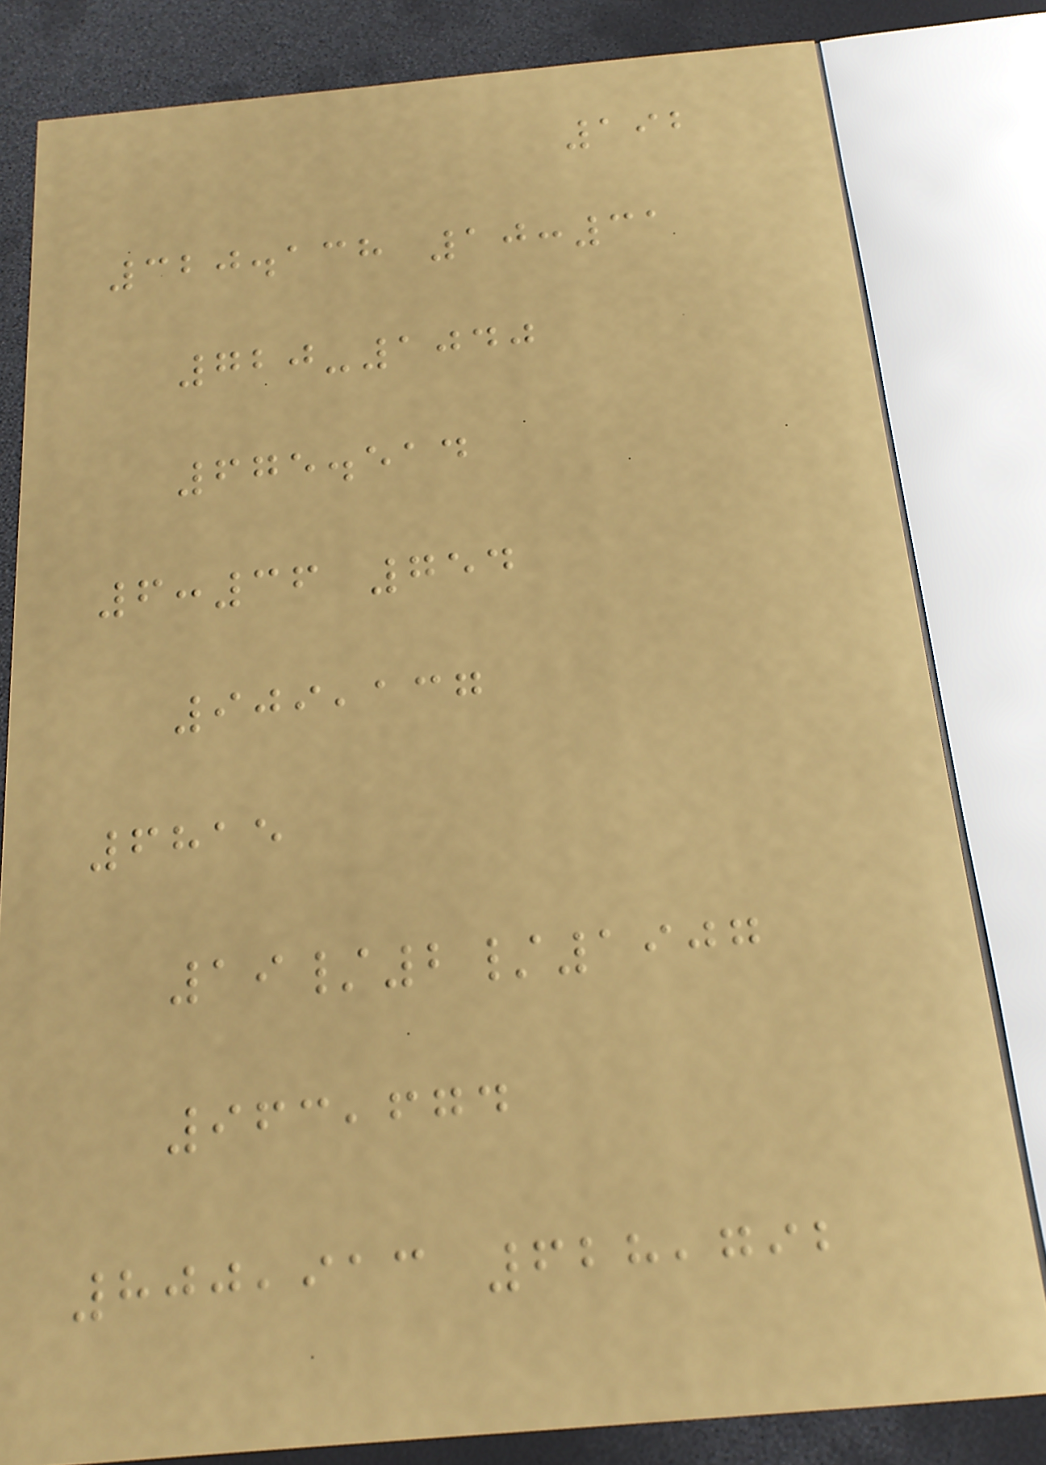192
320.138 10:31
720-1040
675.514
6:36 754
909,137
6815
19/2/1907
963,674
800,913 628,792
